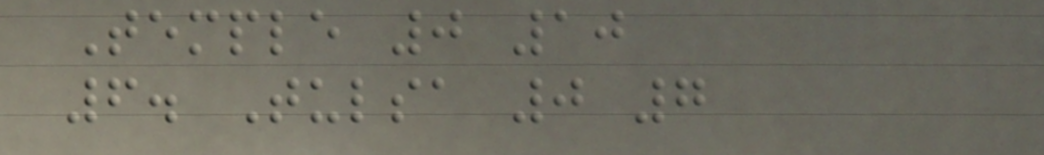Temple 0 10
6. Tulsa 0 7
